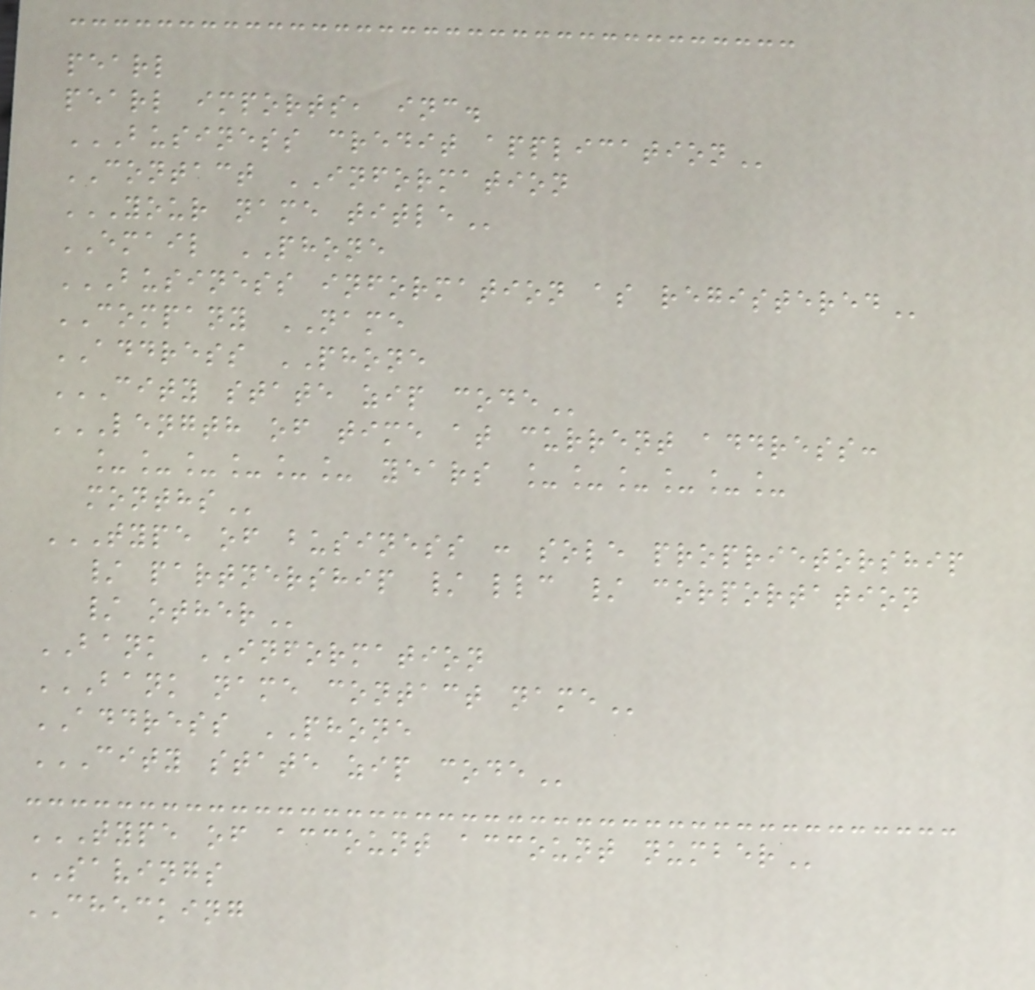pearl
pearl imports, inc.
BUSINESS CREDIT APPLICATION
CONTACT INFORMATION
YOUR NAME TITLE
EMAIL PHONE
BUSINESS INFORMATION AS REGISTERED
COMPANY NAME
ADDRESS PHONE
CITY STATE ZIP CODE
LENGTH OF TIME AT CURRENT ADDRESS:
______ YEARS ______
MONTHS
TYPE OF BUSINESS : SOLE PROPRIETORSHIP
/ PARTNERSHIP / LLC / CORPORTATION
/ OTHER
BANK INFORMATION
BANK NAME CONTACT NAME
ADDRESS PHONE
CITY STATE ZIP CODE
TYPE OF ACCOUNT ACCOUNT NUMBER
SAVINGS
CHECKING
